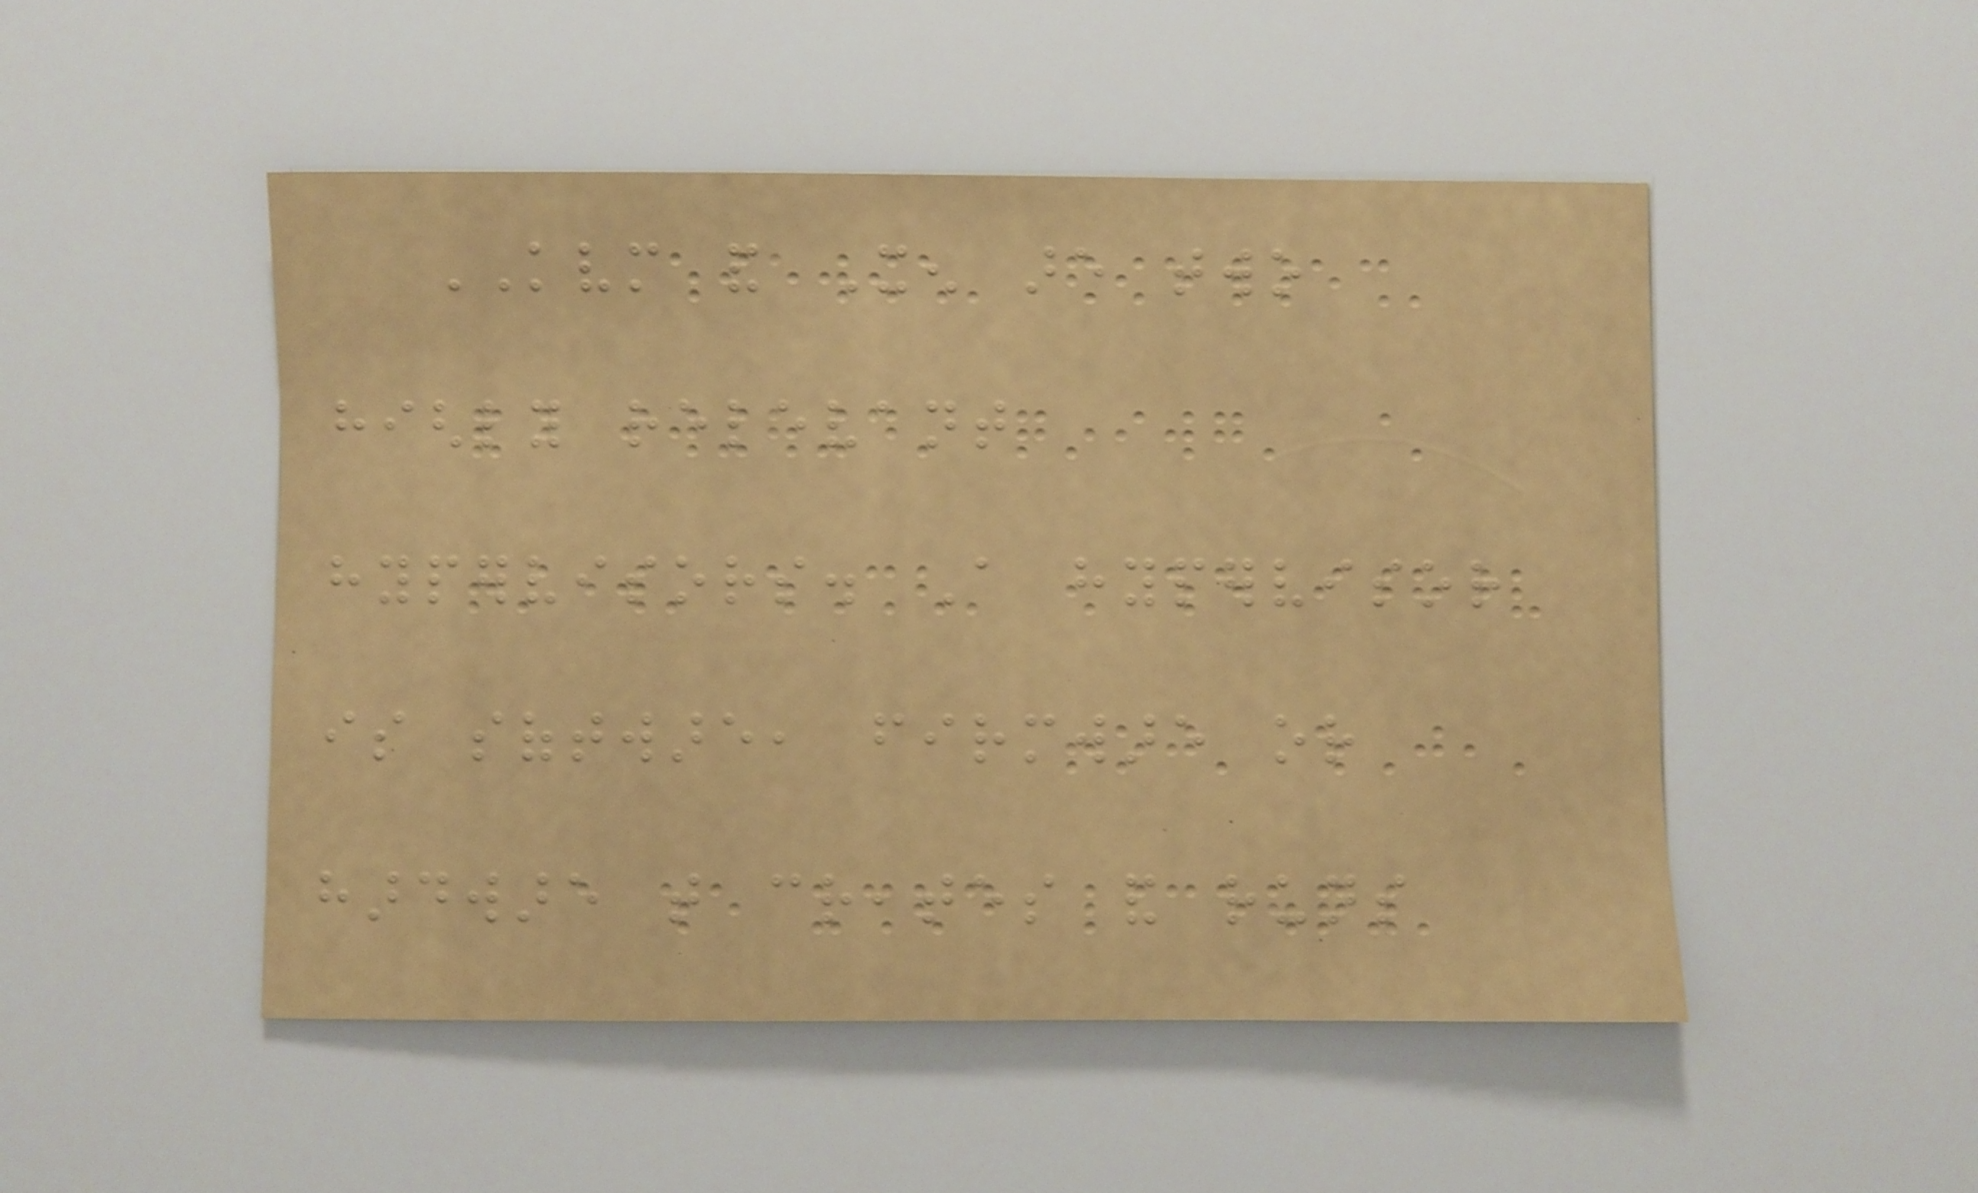KVM and Xen are two
highly relevant
hypervisors. A hypervisor
is software, firmware or
hardware that creates and runs
